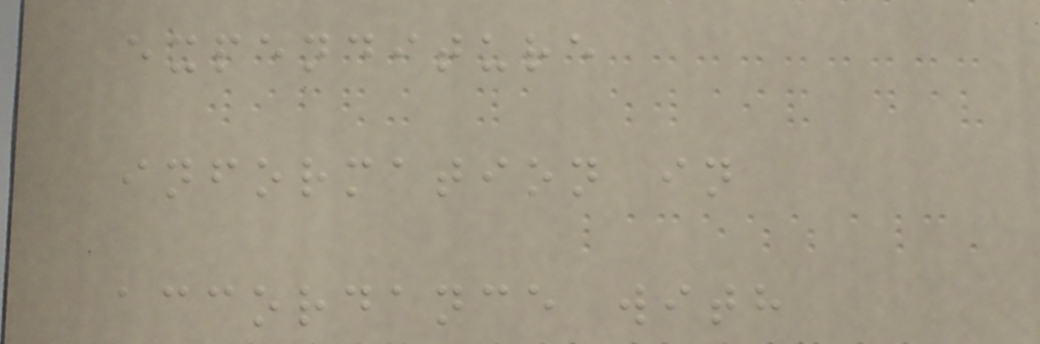expenditure
information in
accordance with
